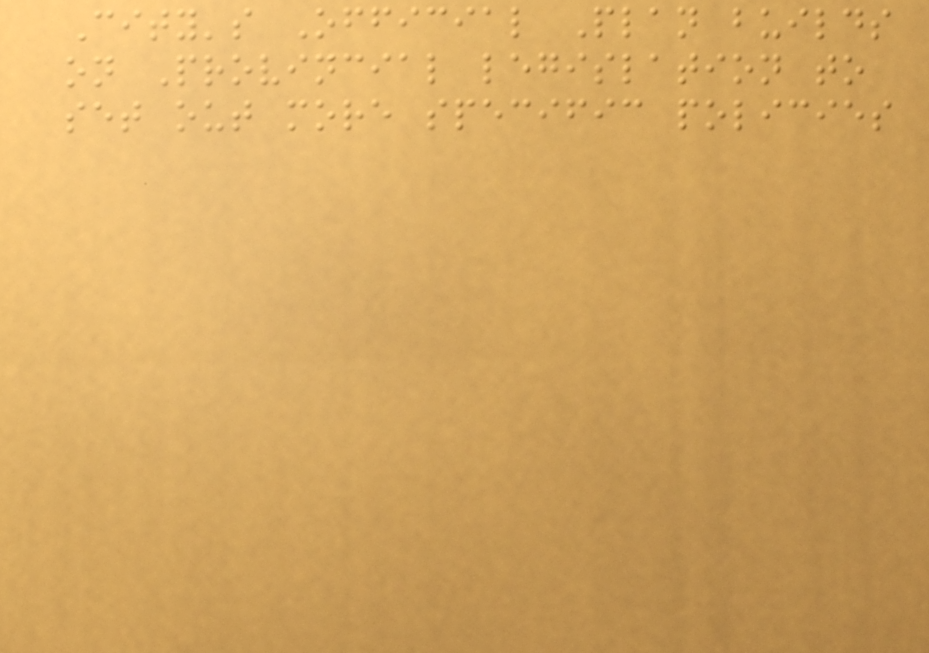City's Official Plan builds
on Provincial legislation to
set out more specific policies
